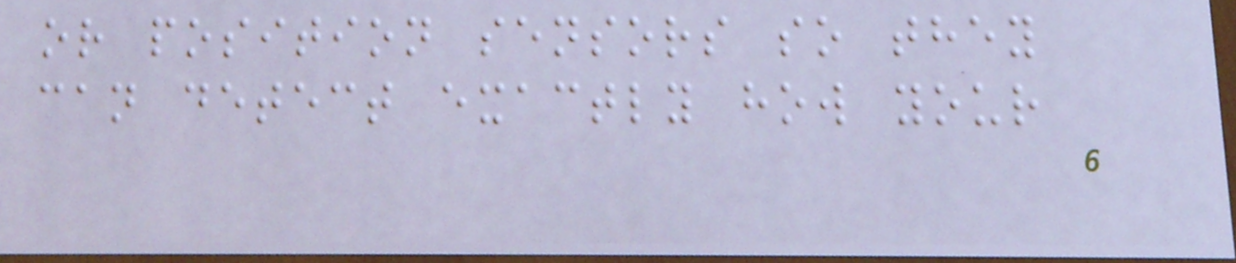or position sensors so they
can detect exactly how your
